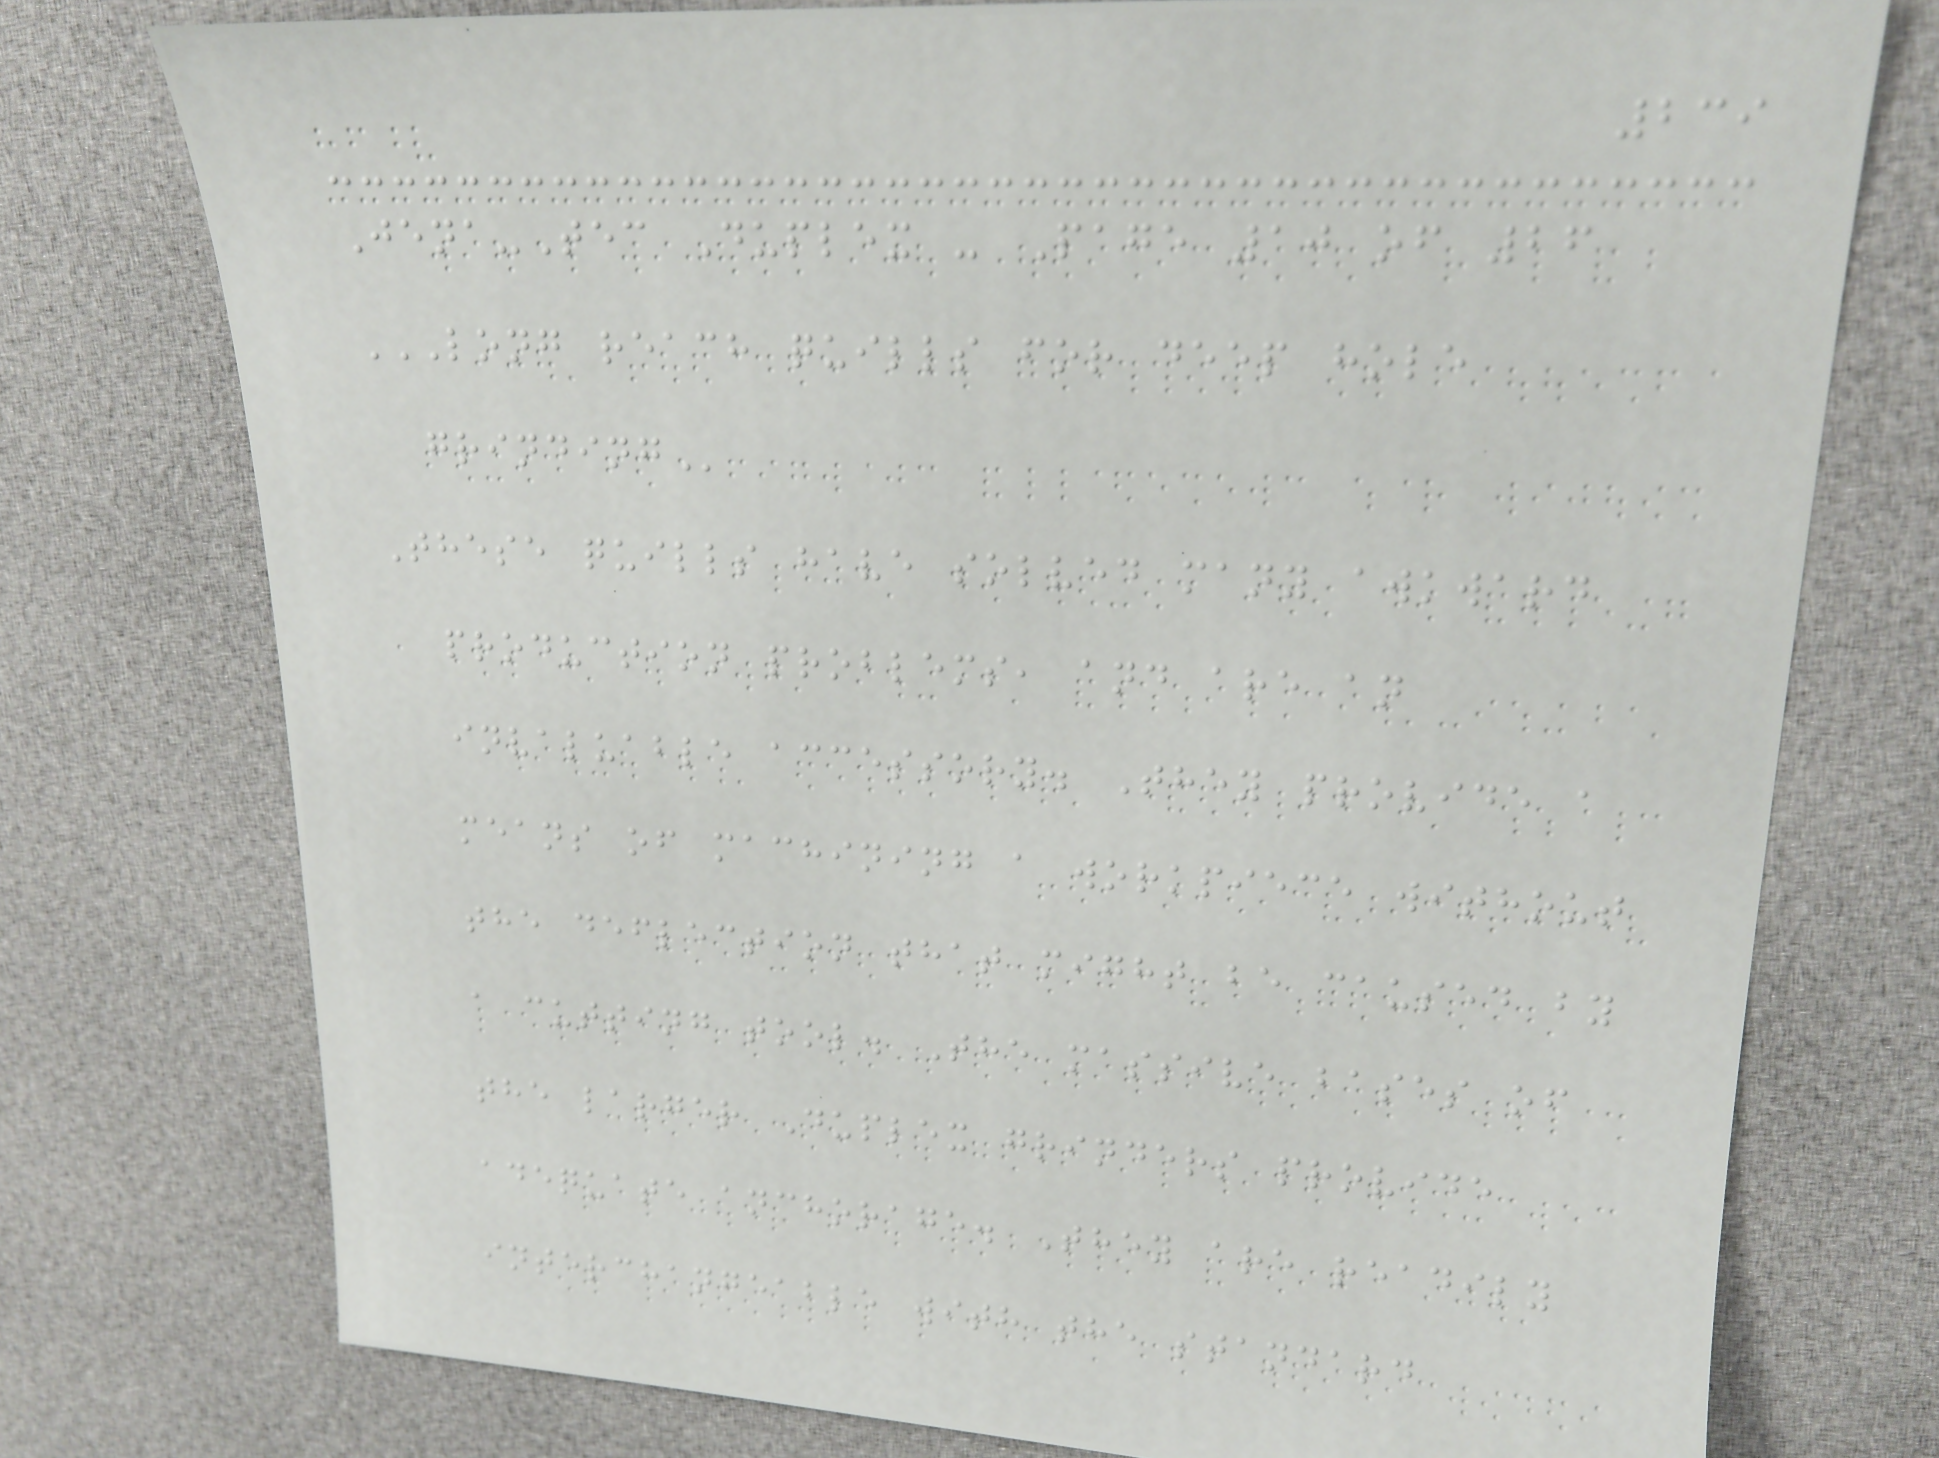239
Jena-Tec Duplex - Page 10 of 26
LONG REACH QUILLS FOR DEEP HOLE
GRINDING
These quills have solved many awkward
production problems, and are an
invaluable accessory. They provide a
means of machining a workpiece without
the deflection that might be caused by
a cutting tool. The massive bases of
the larger Duplex grinders provide
adequate anchorage. They are readily
interchangeable with the standard
